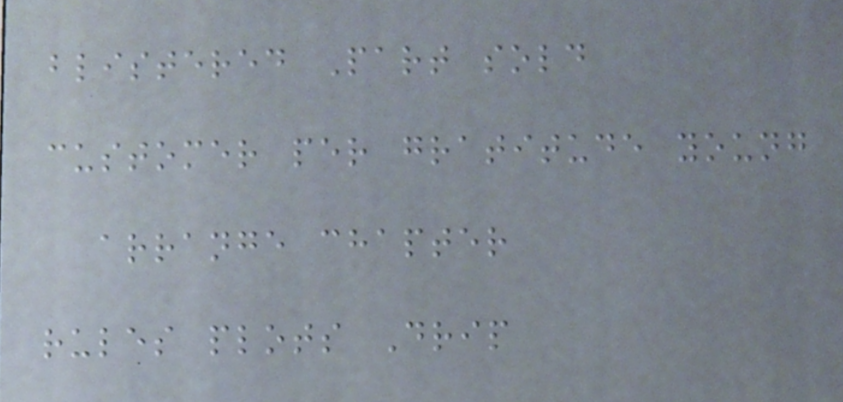blistered Part sold
customer per gratitude young
arrange chapter
rules plots Drip
